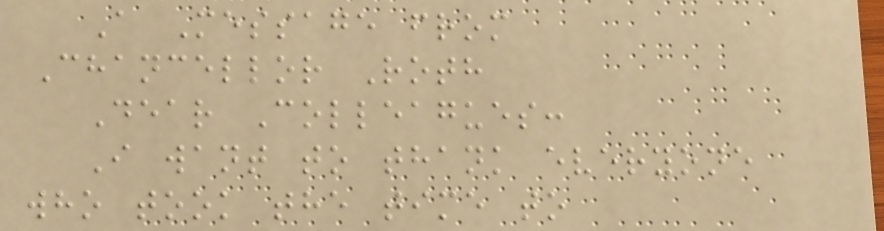A Message from
Chancellor Roth
Dear Colleagues:
I want to thank everyone
who took the time to
